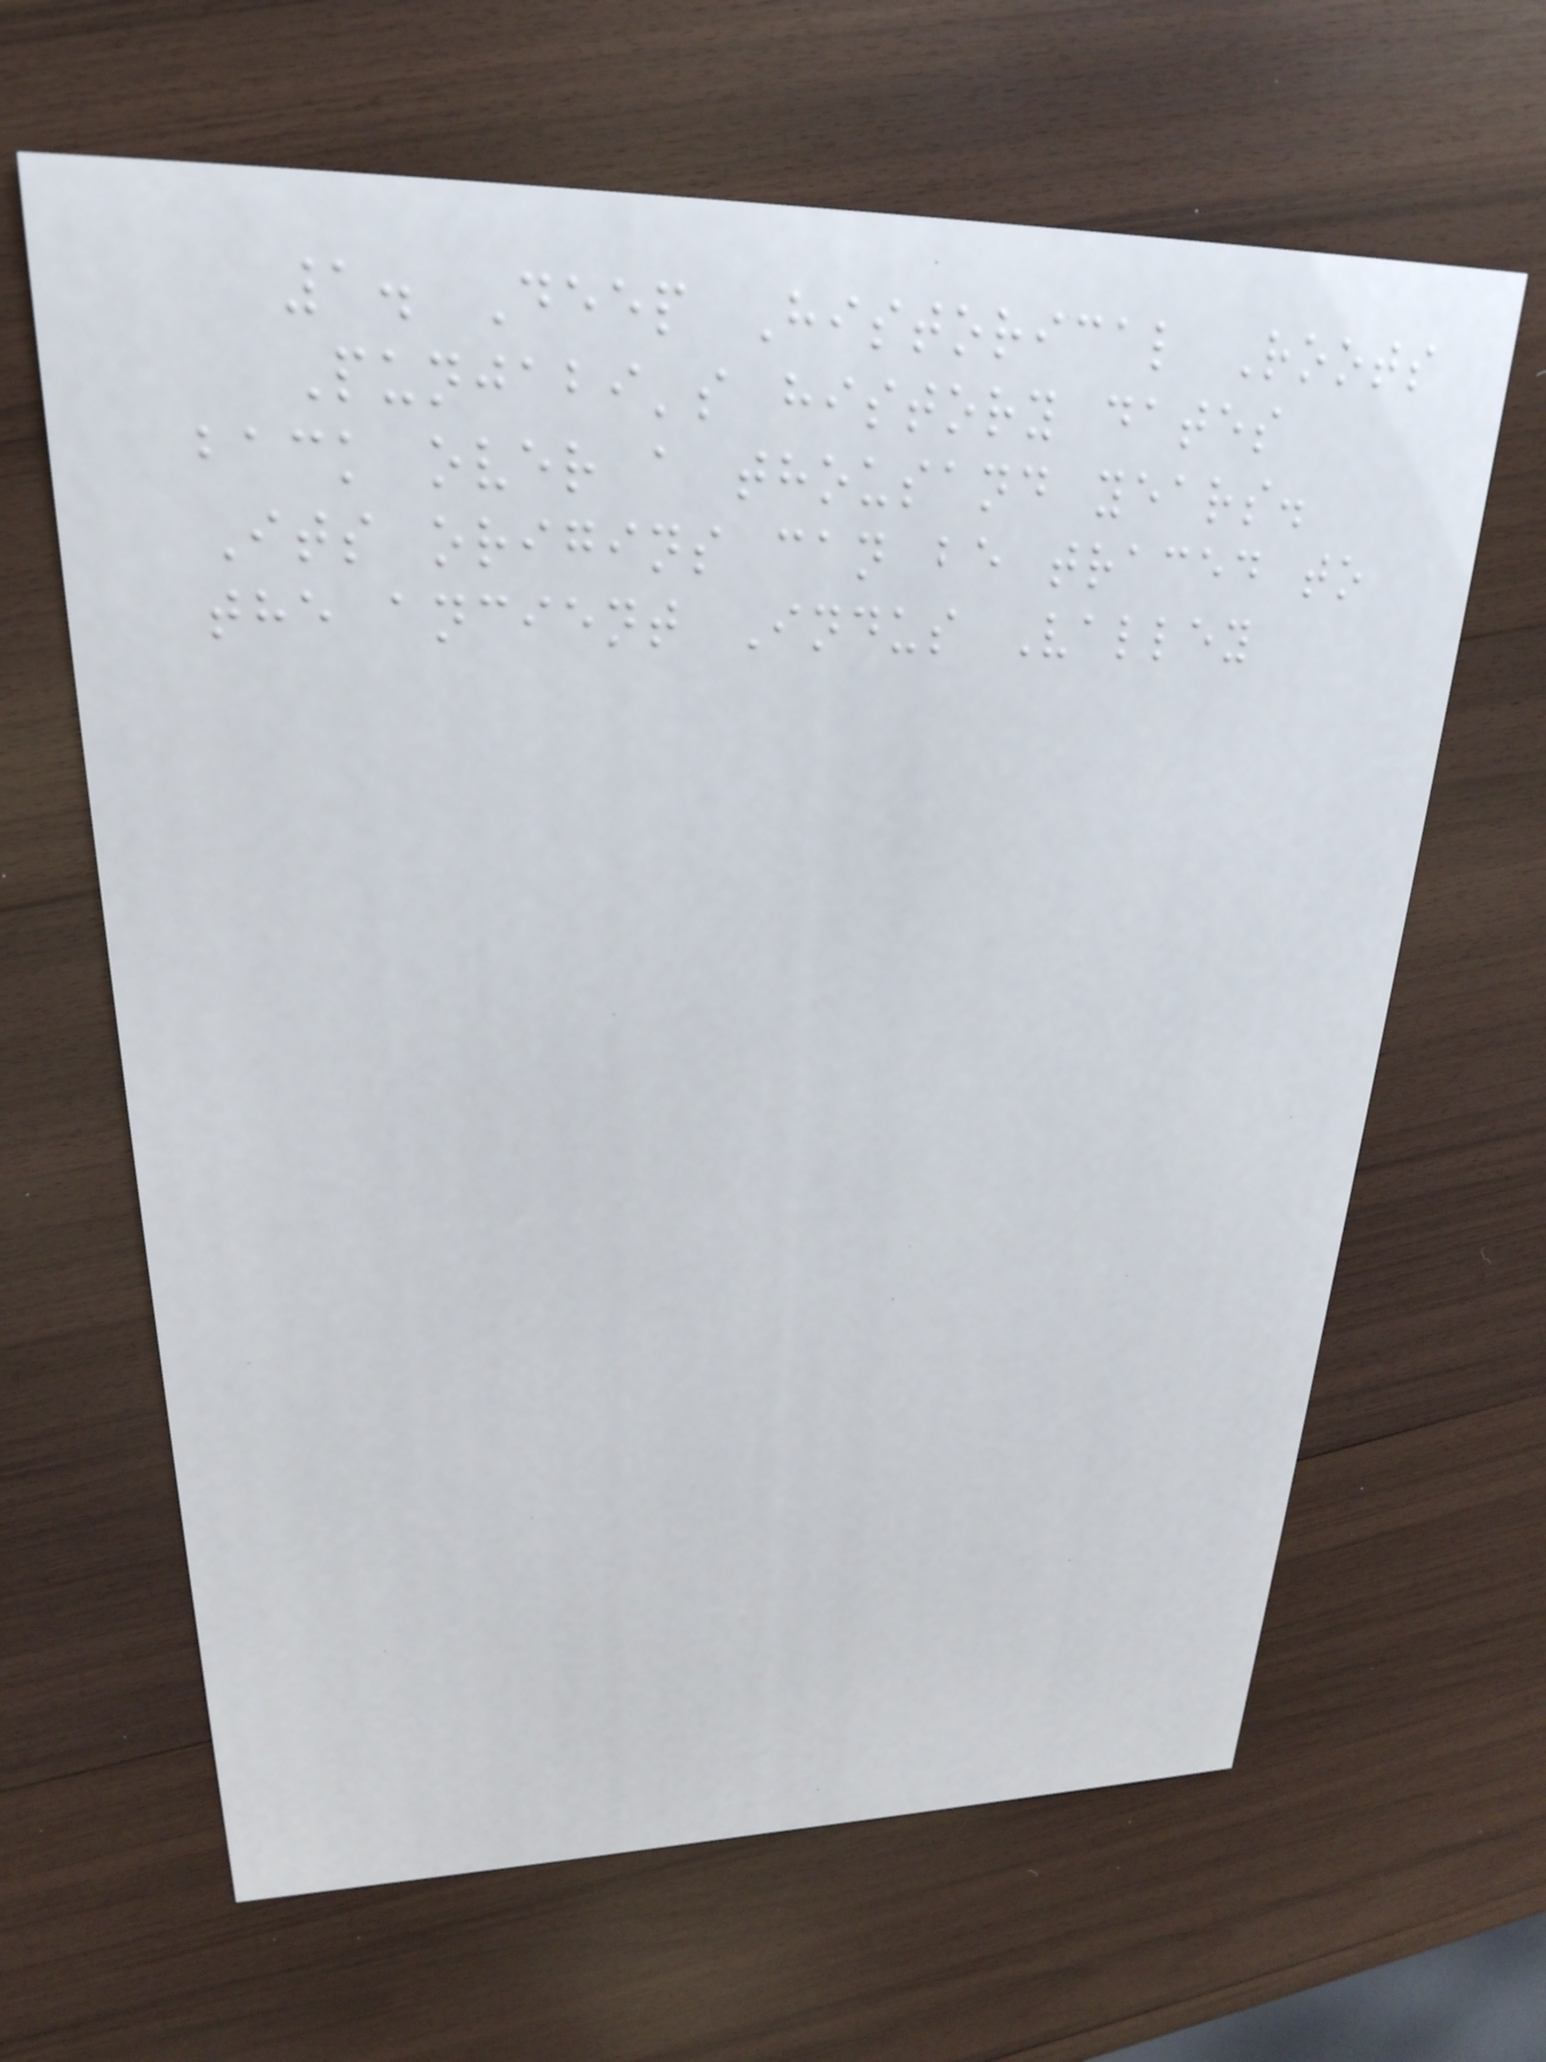1. Deep Historical Roots
Punjabi's history dates
back over a thousand years.
Its origins can be traced to
the ancient Indus Valley
